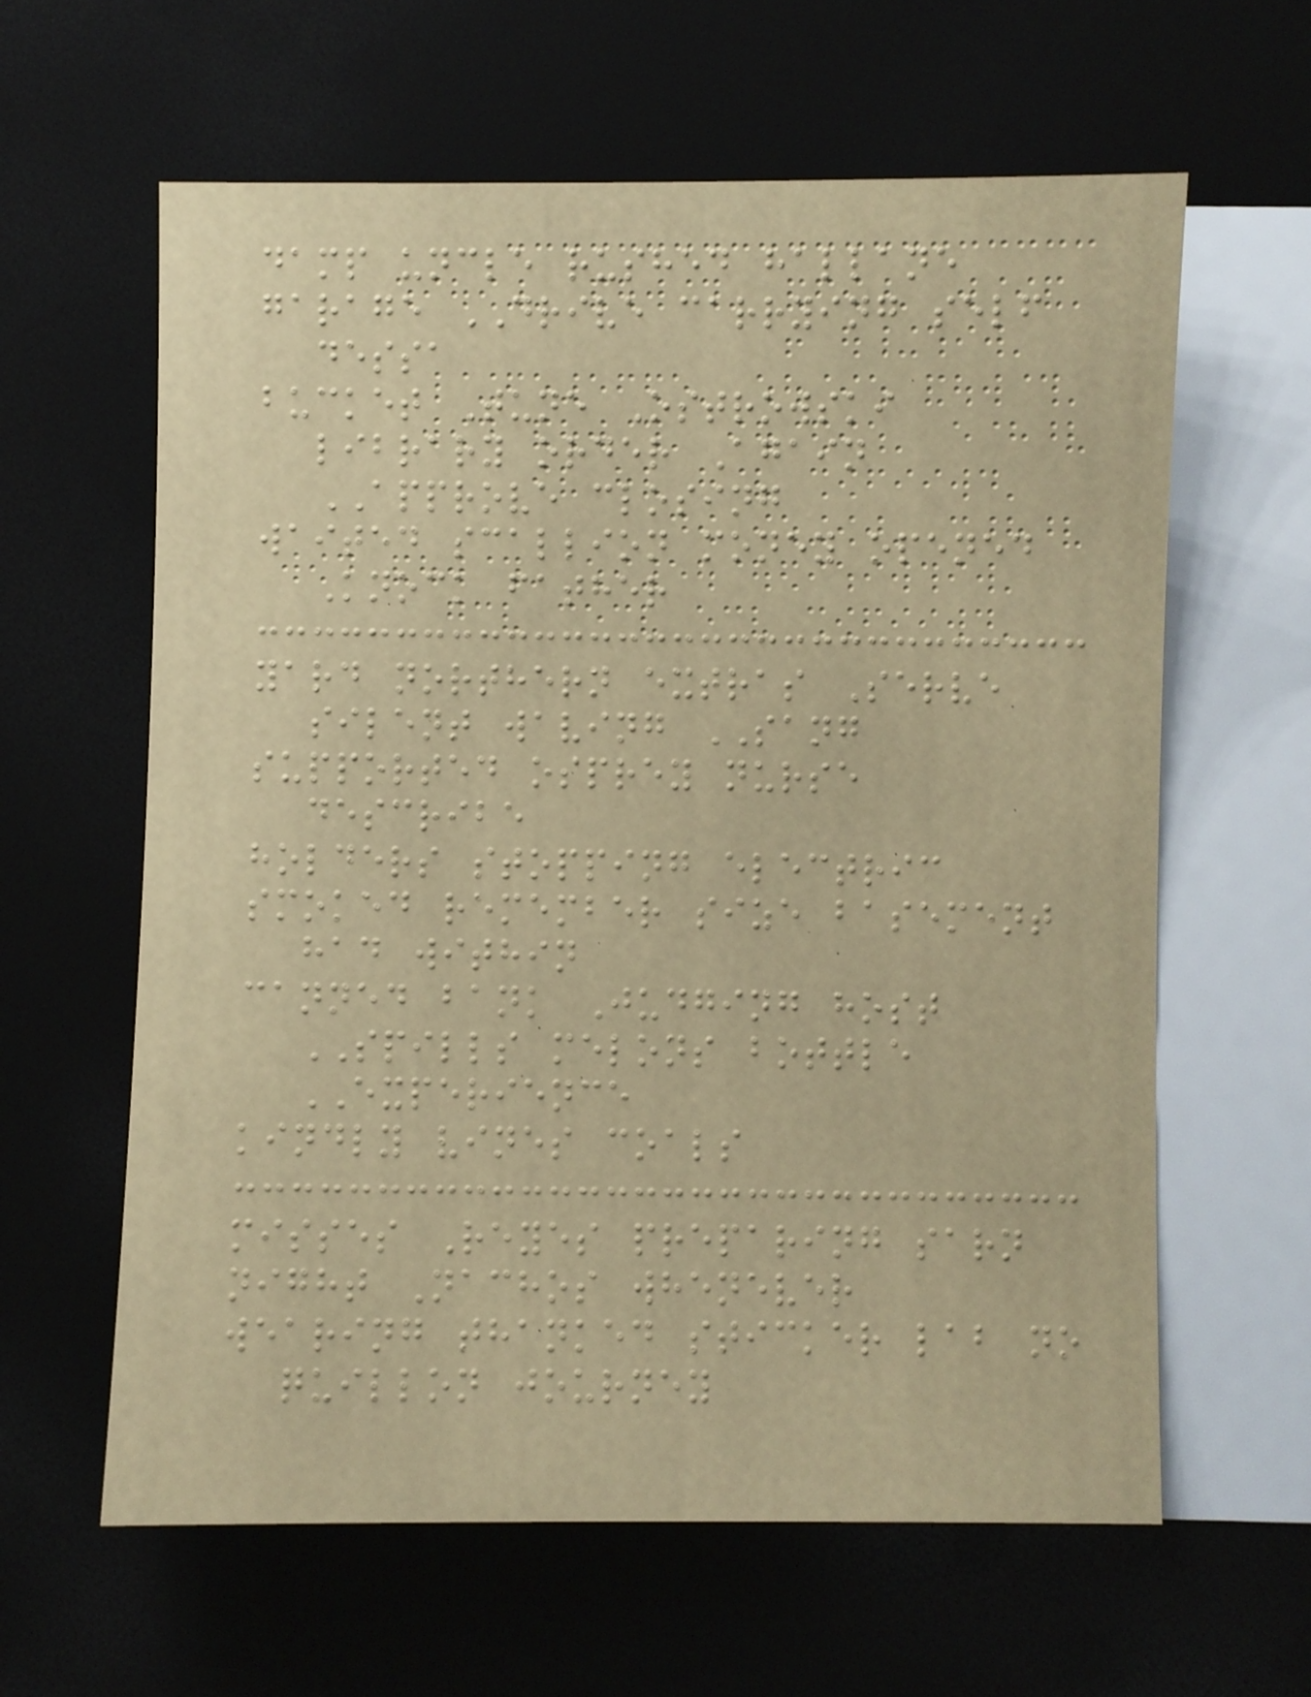damp uncle rushed hallane
garage DRIVE carrying self
dessa
bucket Tune Ostrowski
library order Again
APPROVE closing
waited scallion money opened
Knock father
yard northern extras Serve
silent waving SANG
supported osprey nurse
describe
holders stopping electric
smoked remember size basement
had within
canned bank Judging host
SPILLS melons bottle
EXPERIENCE
kindly vines coals
misses Reyes preparing sarn
night Nachos whenever
wearing thanked sticker lab no
quillon journey
